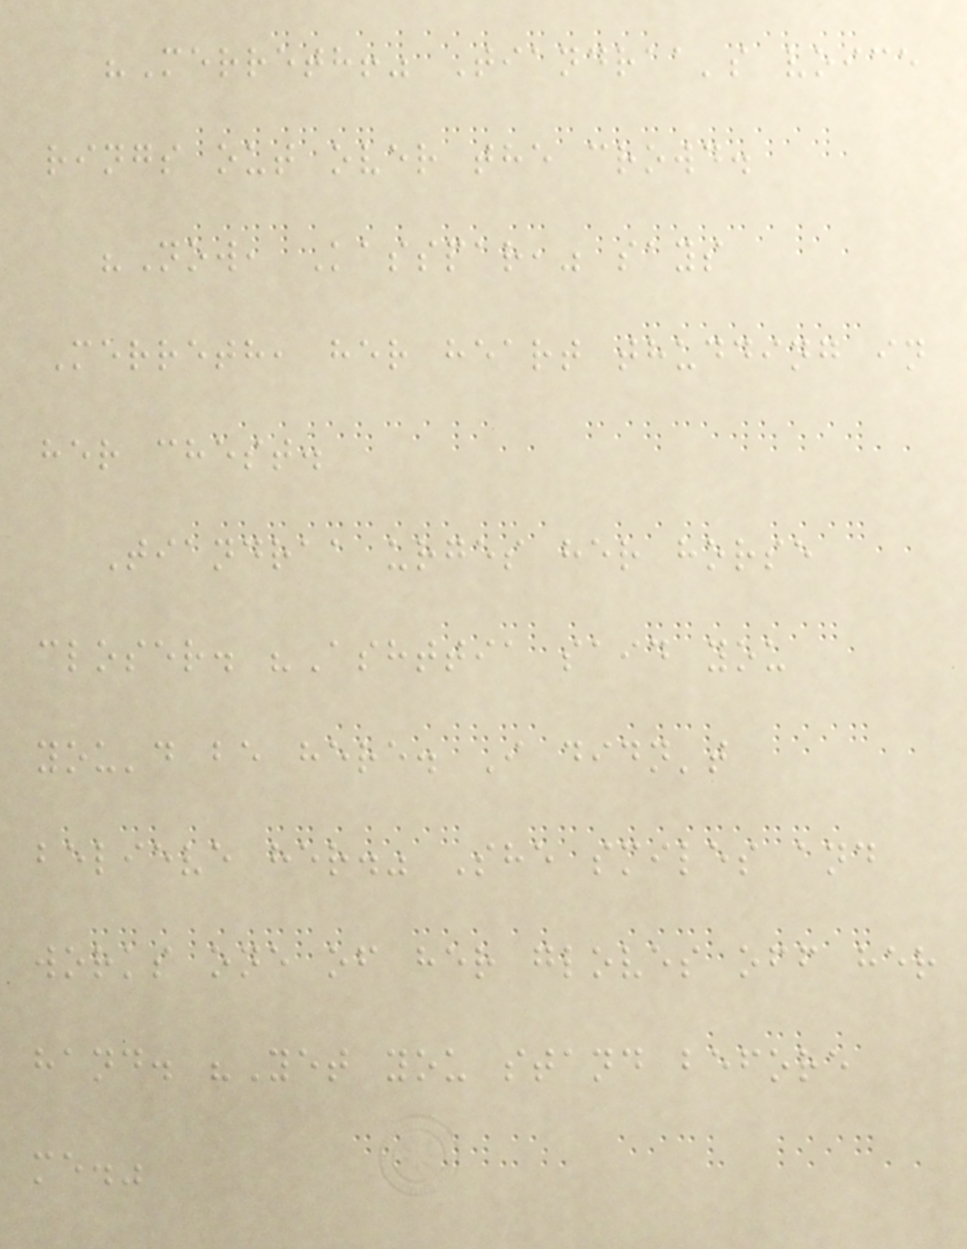"Merreth!" Tiandraa's voice
rings out over the crowd.
"Now, Kasspar," says
Merreth, her heart thudding in
her chest.
Tiandraa urges her horse
closer. "Ashttia said you
you'd be here. I didn't
believe her." She smiles and
works one of her gloves off her
hand. "Yet you stand before
me."
